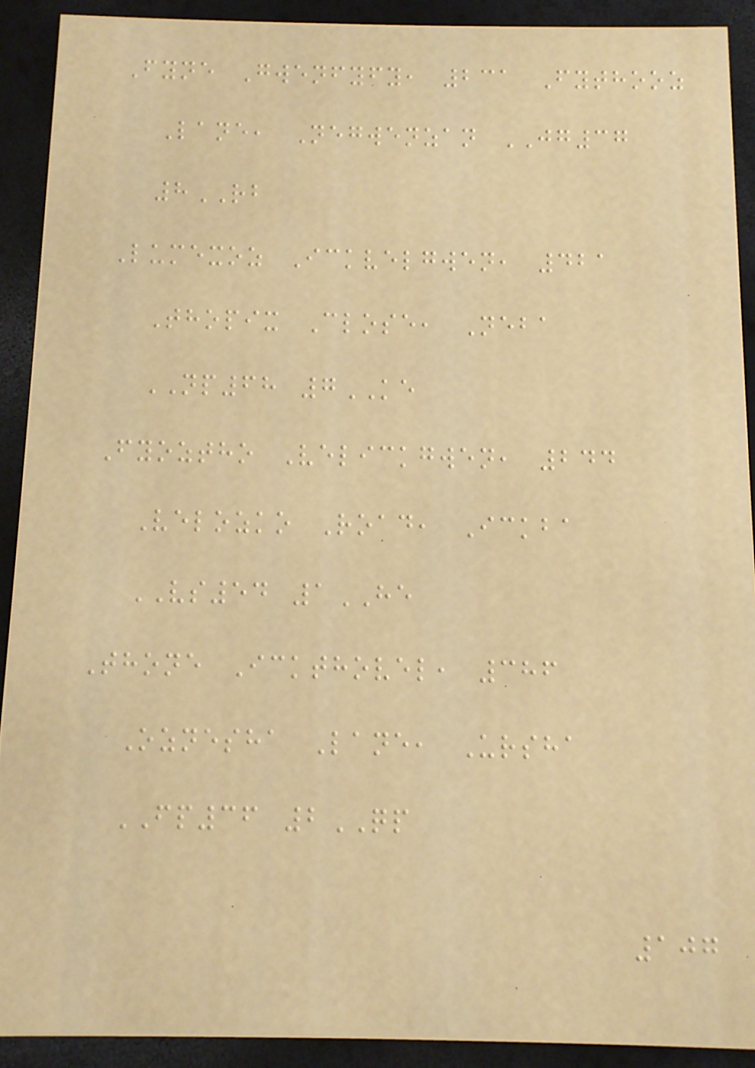Fyne Gwenfyfy, 231 Fythooz
Lane, Negwenzan JG37
8RB
Lumexoz Ickvelgwen, 421
Thopix Close, Neba
NP68 7KE
Fyoztho Velickgwen, 244
Velozko Road, Ickba
VS54 1HE
Thone Ickthovel, 386
Oznesha Lane, Ursha
FP36 2QP
107
